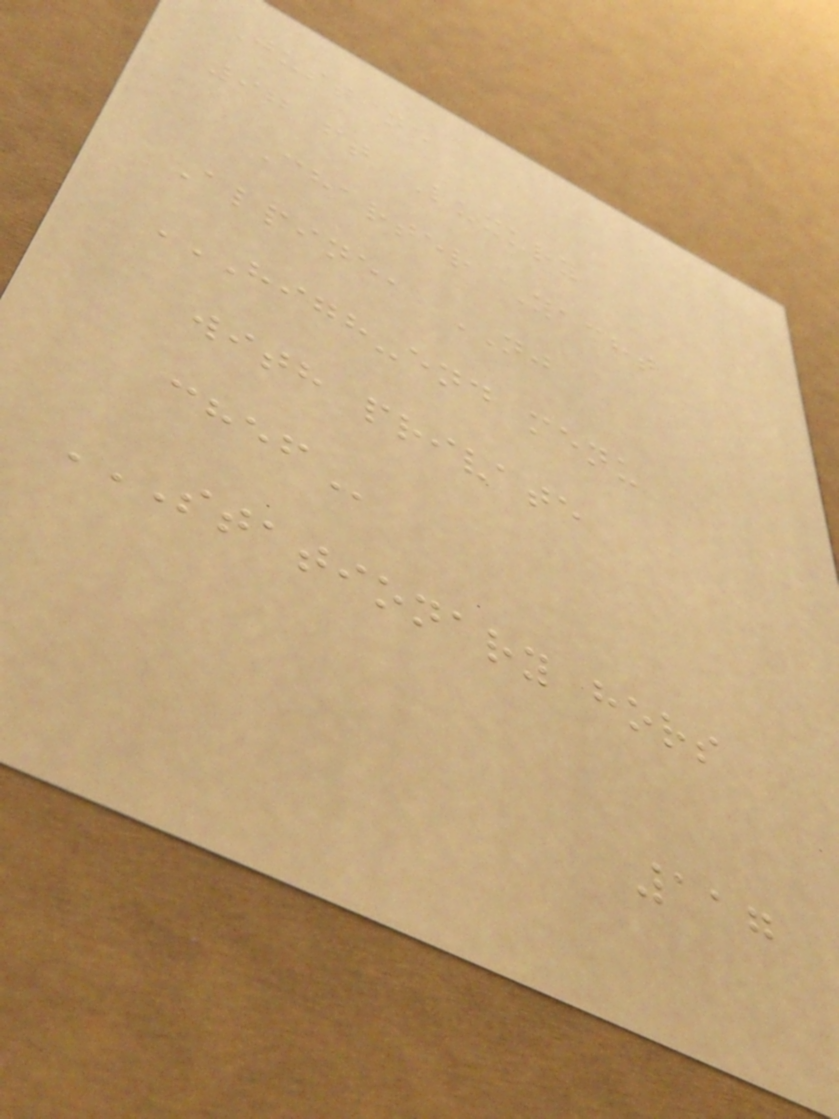Justine
97 ft Luxury
Charter Yacht
Alpine, NJ
HIGH-END MENU
WITH PRIVATE
CHEF
STATIONARY HORS
117
